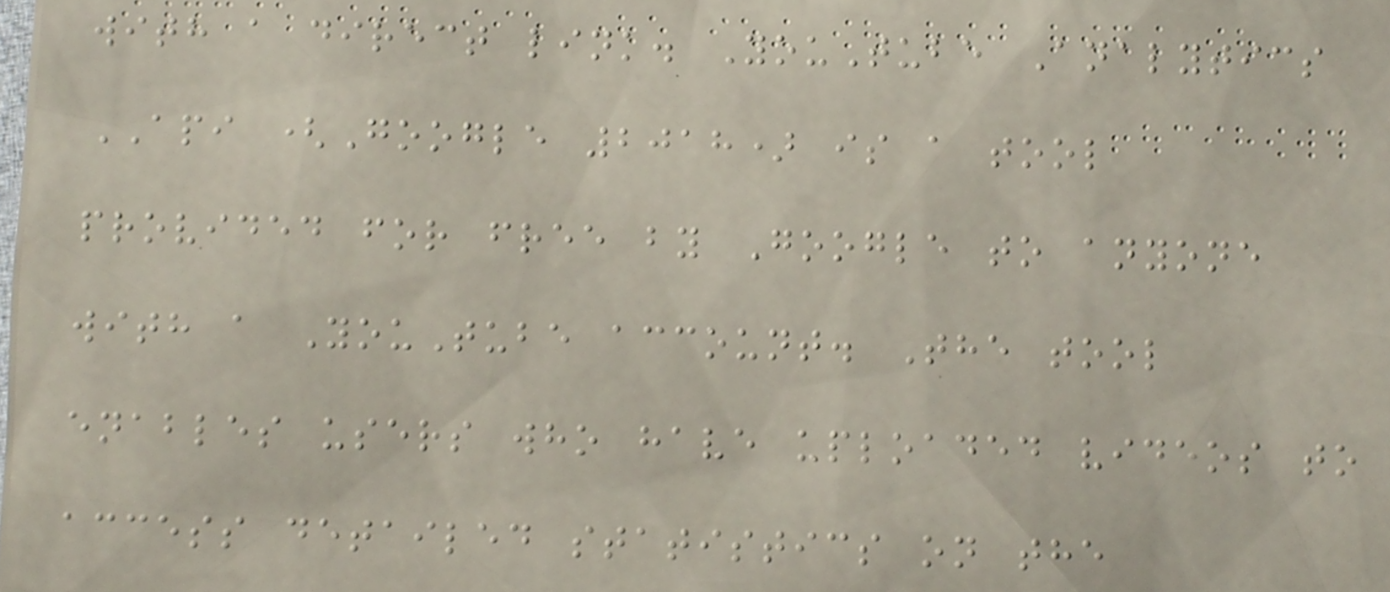with a direct link. YouTube Analytics
API (Google 2018) is a tool
provided for free by Google to anyone
with a YouTube account. The tool
enables users who have uploaded videos to
access detailed statistics on the
